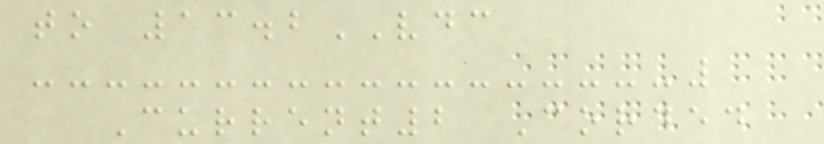to 13.2VDC
Current2 Corded
